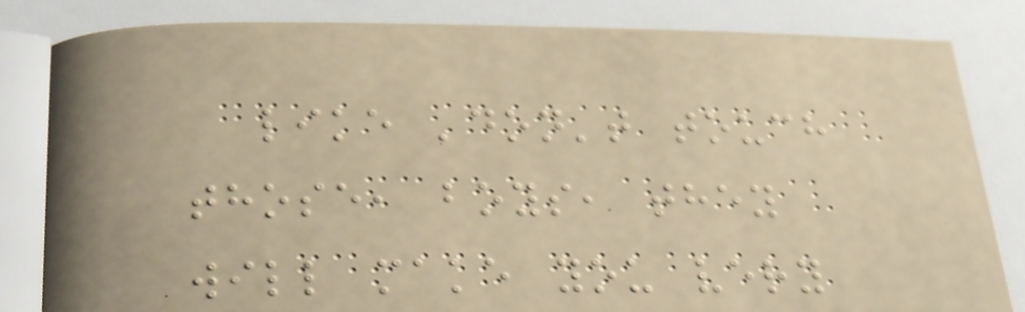like 'don't touch
those, boys, they
will make you very
